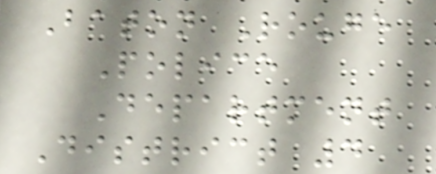Baton Rouge
Police
Department
District 4
